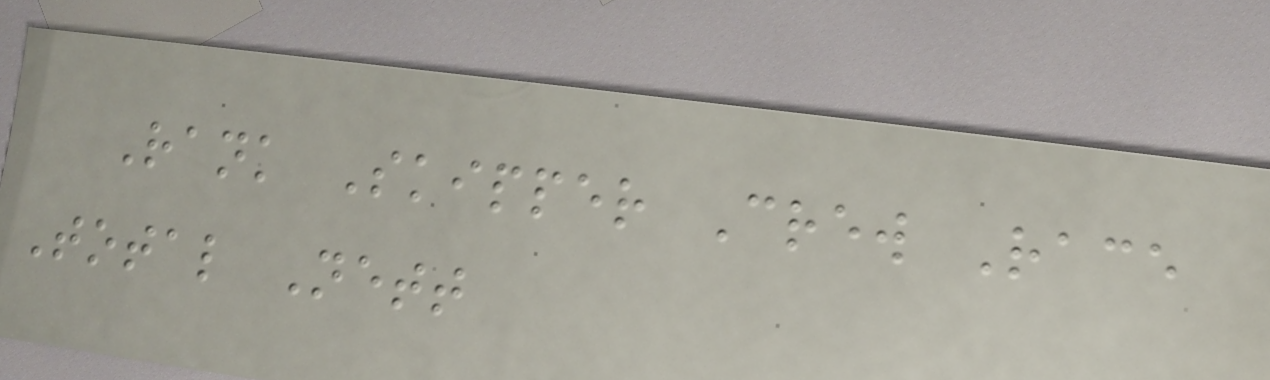Rank Skipper Crew Race
Total Nett
